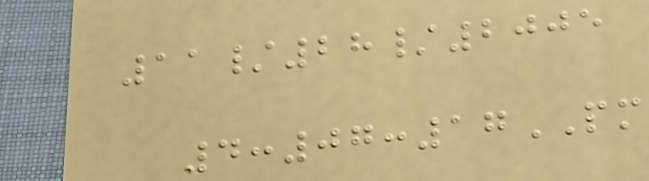11/28/2005
4:07:17PM
